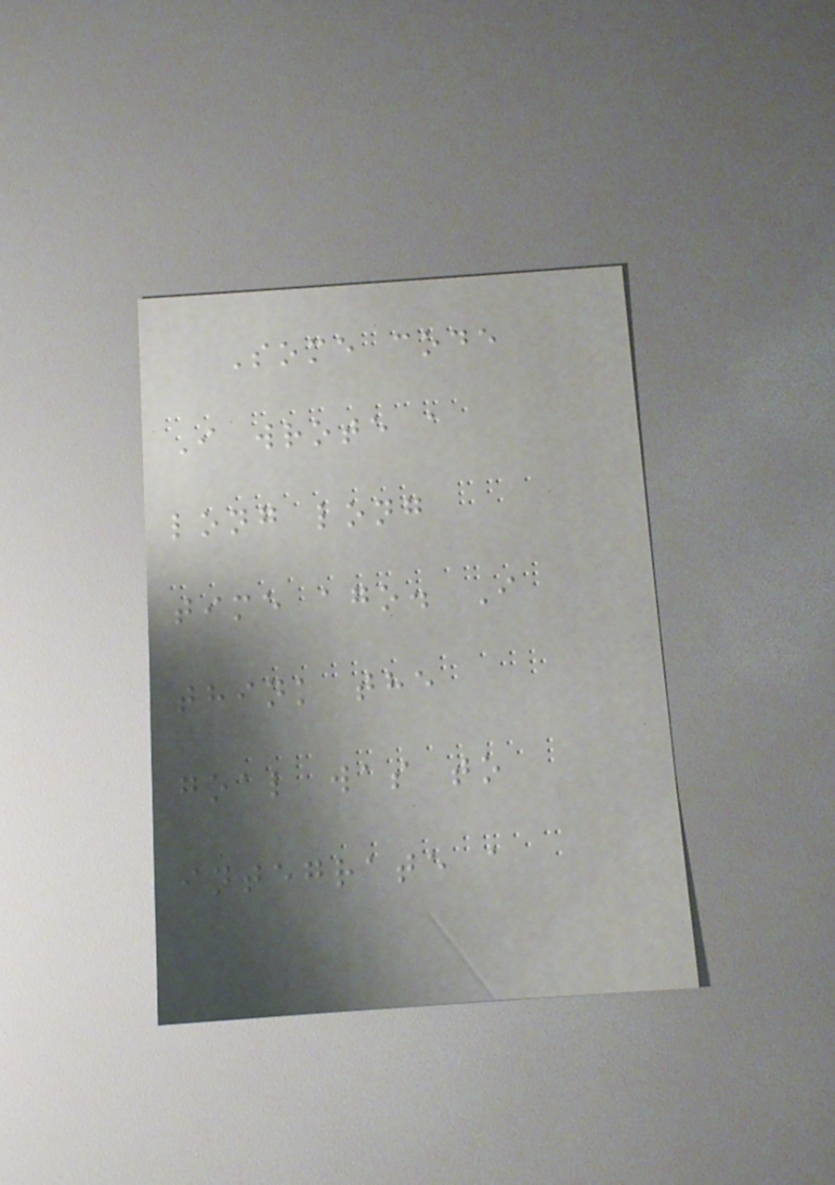Some code
I wrote a
long long
time ago. I
think the
goal was to
integrate a
